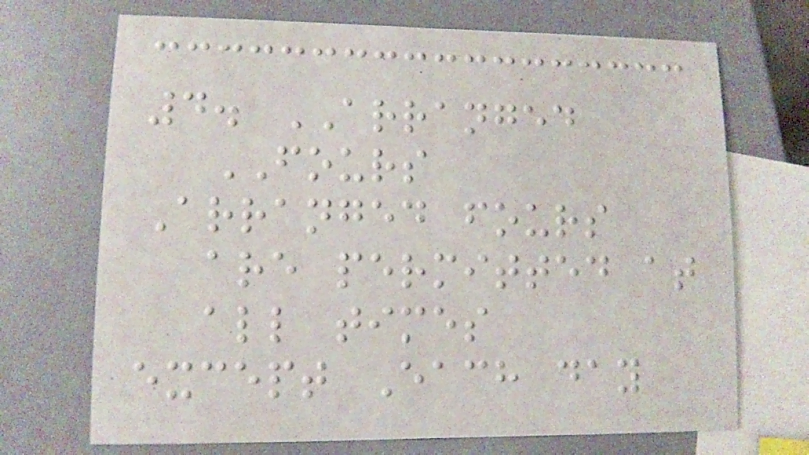4. ARRANGED
FOURS
Arranged fours
are permitted at
all times
except Each day
